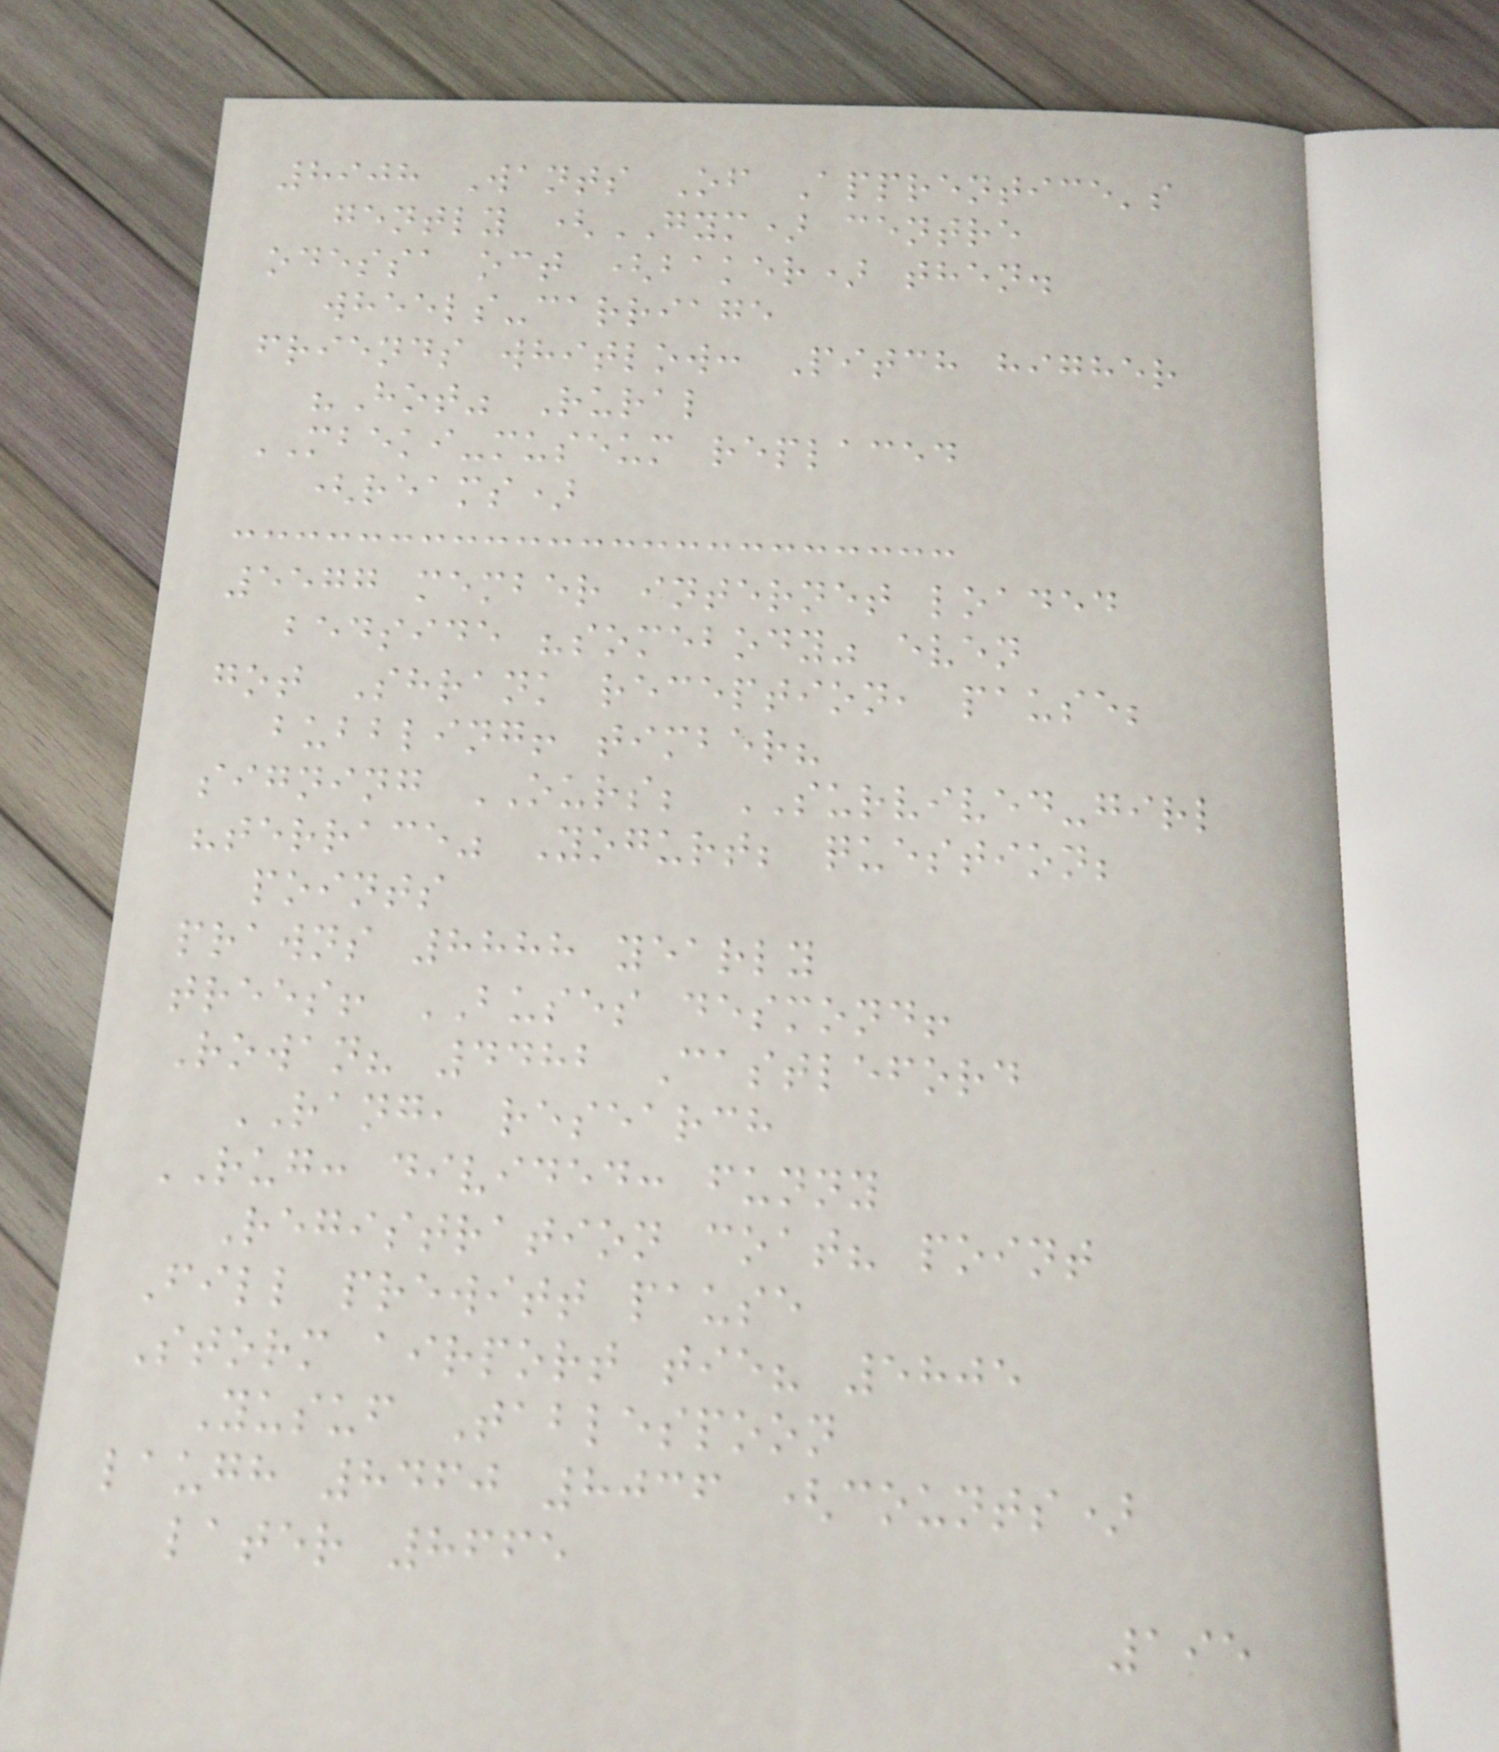8908 Wants Of Apprentice's
gently (GYM) centre
odessa oct (baker) then.
wheels-carriage
friends whitlow: Pitch higher
"Hot" Rural
MBEKI-museum replaced
(reams)
5577 member internet loaded
bedside "somebody" even
got Shrank reception, pause;
bubbling! timber?
signing OURS; SURVIVED-girl
"terrace" Yogurt; question;
points
prawns 8888 yearly
trees! BUSES desmond!
Rowan? 4482 Castleford
RANG, research
RUG: divided: funny
Registration coat? point
Fill prewitt pause
Storm airport tie? 5805
Yusuf Tablespoon
laugh 8460 8036 (counts)
later 8665
195
